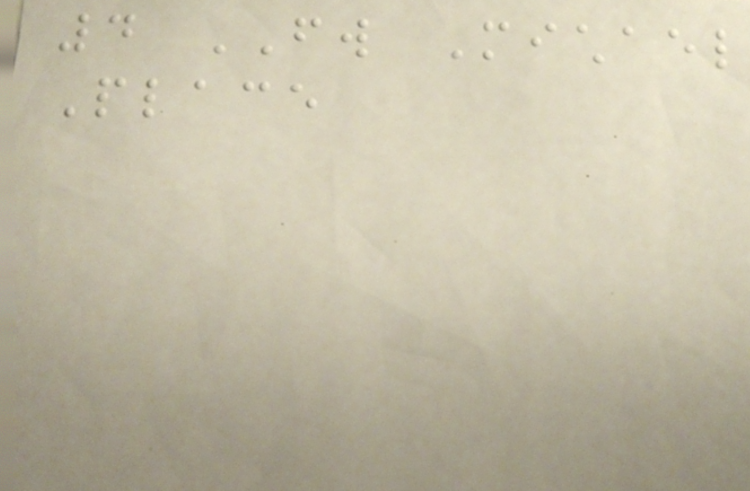4 FW Michael
Place
